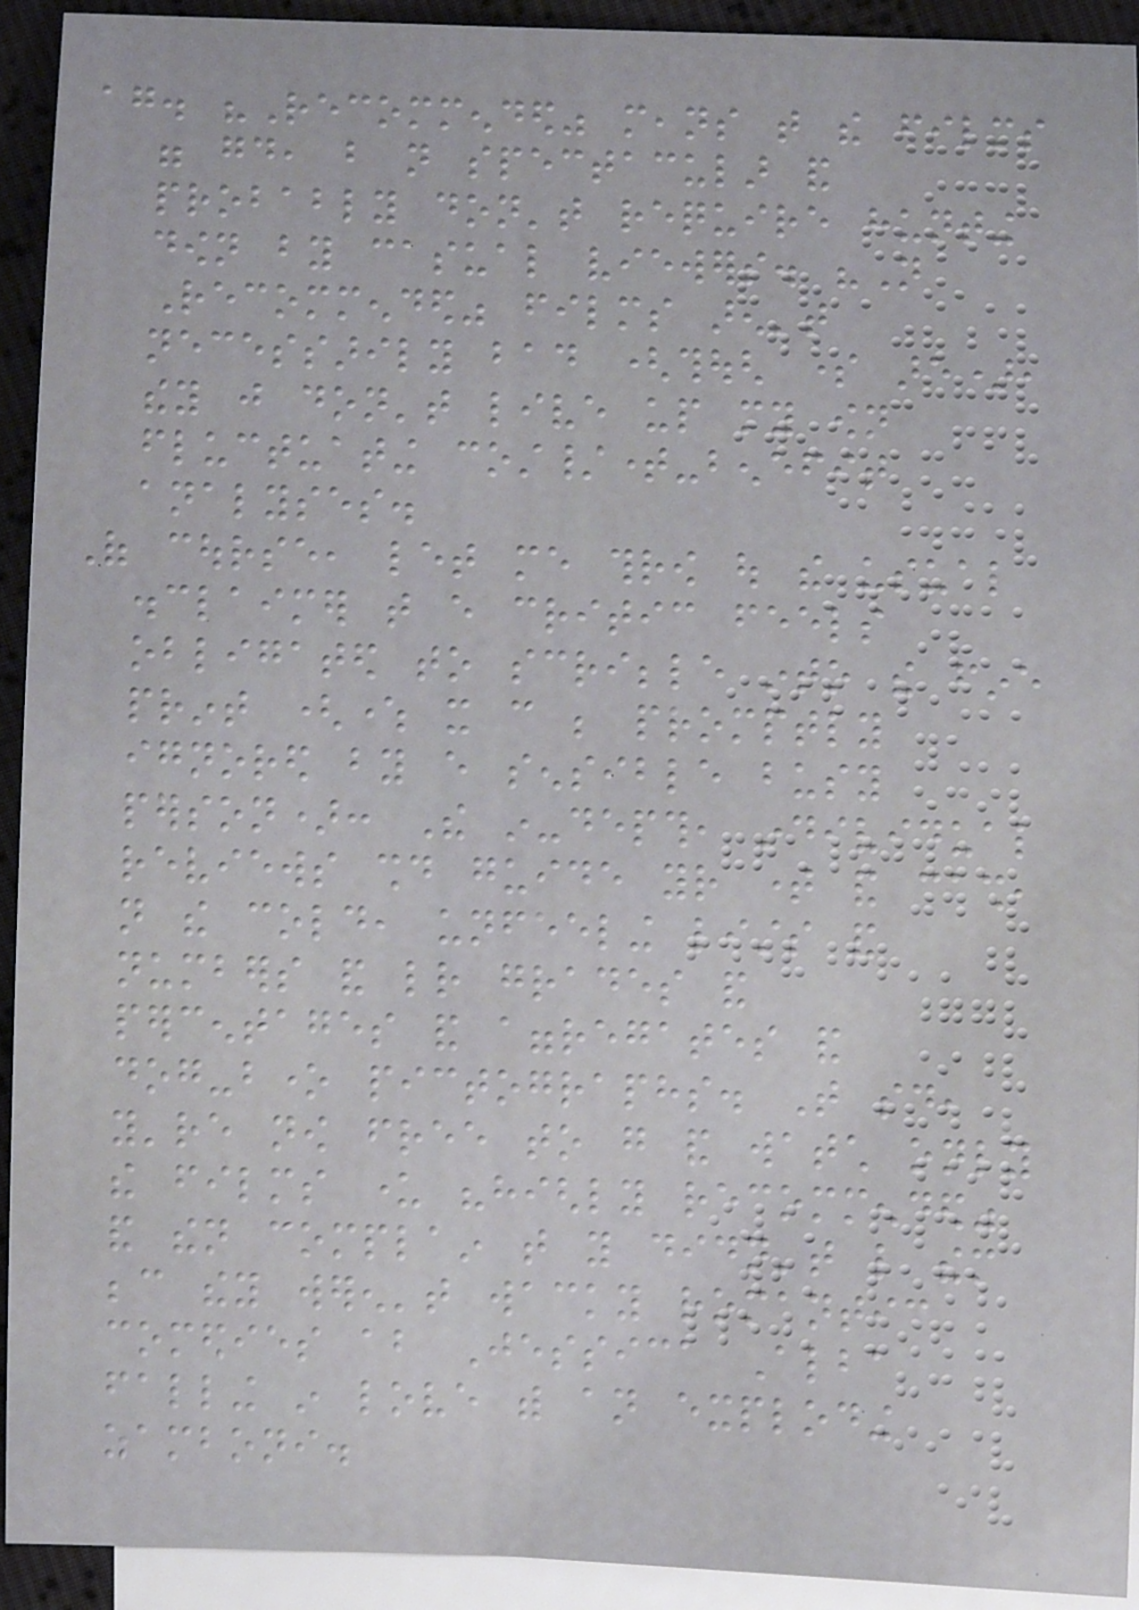again. "Recommended" means that the films
were good, but not spectacular and
probably don't require hunting
down by casual viewers. "Not
Recommended" films aren't
necessarily bad (though some are),
they just don't live up my own
fluctuating cost/time-benefit
analyses.
Of course, let me throw out the usual
disclaimer that every critic feels
obligated to scribble into the fine
print (where it can be promptly
ignored by every sensible busy
person): The in-depth, individual
reviews should guide your time and cash,
not the cold, unfeeling lists and
numbers and letter grades and
percentages and aggregates and
dog-bone pictographs. That said,
you're now free to go and watch only
the films under "highly recommended"
and then complain that you didn't like them
because they weren't wacky romantic
comedies about Jessica Alba
falling in love with an exploding
zamboni.
